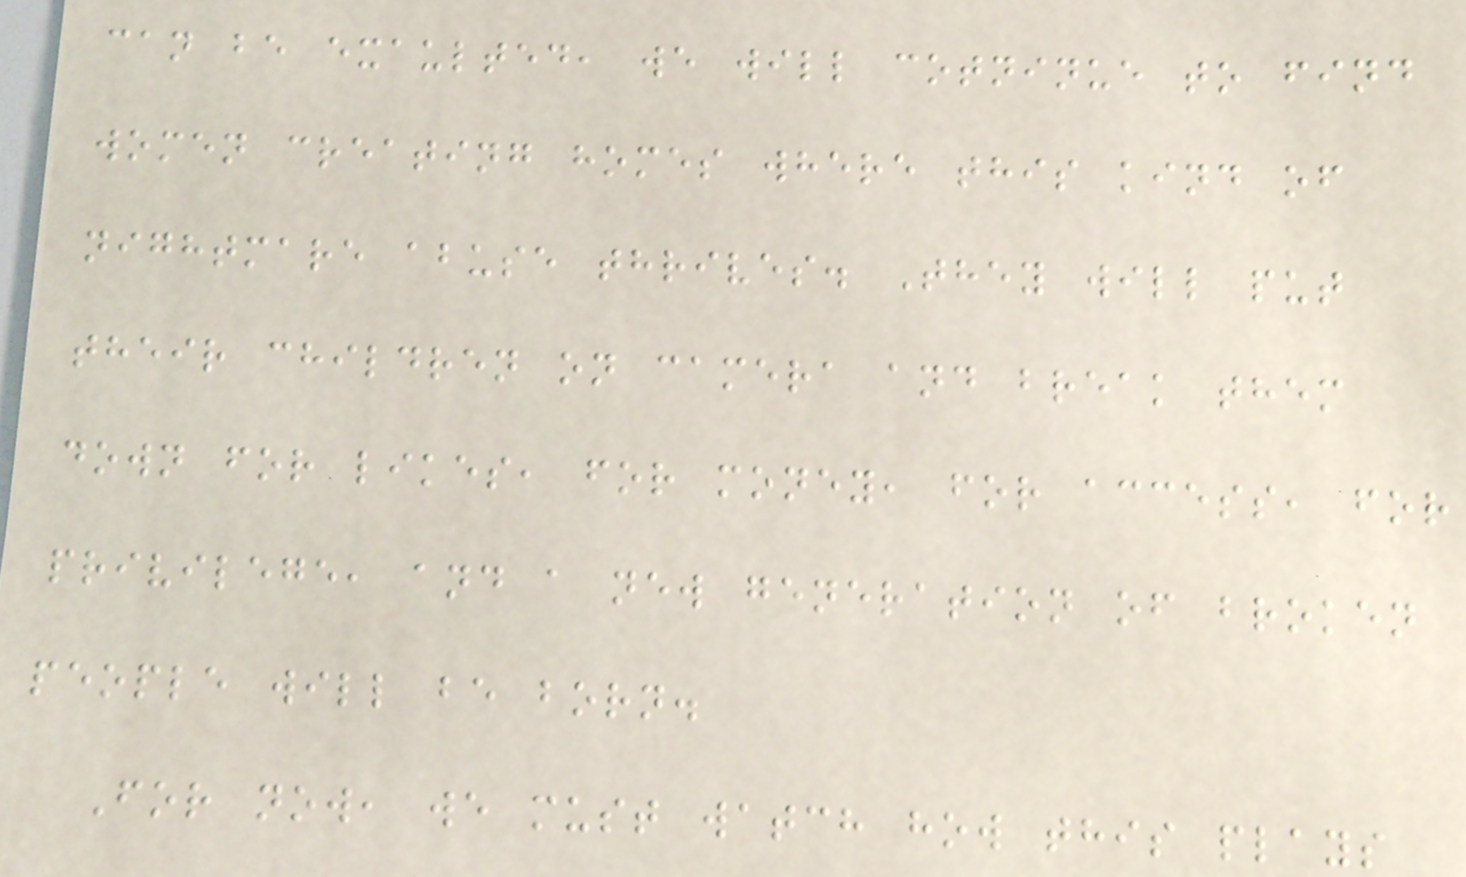can be exaulted, we will cotninue to find
women creating homes where this kind of
nightmare abuse thrives. They will put
their children on camera and break them
down for likes, for money, for access, for
privilege, and a new generation of broken
people will be born.
For now, we must watch how this plays
